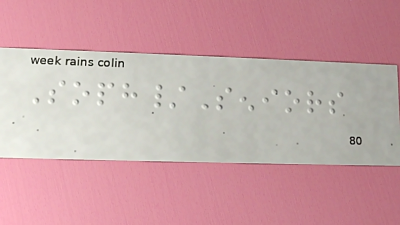Soph/Seniors
